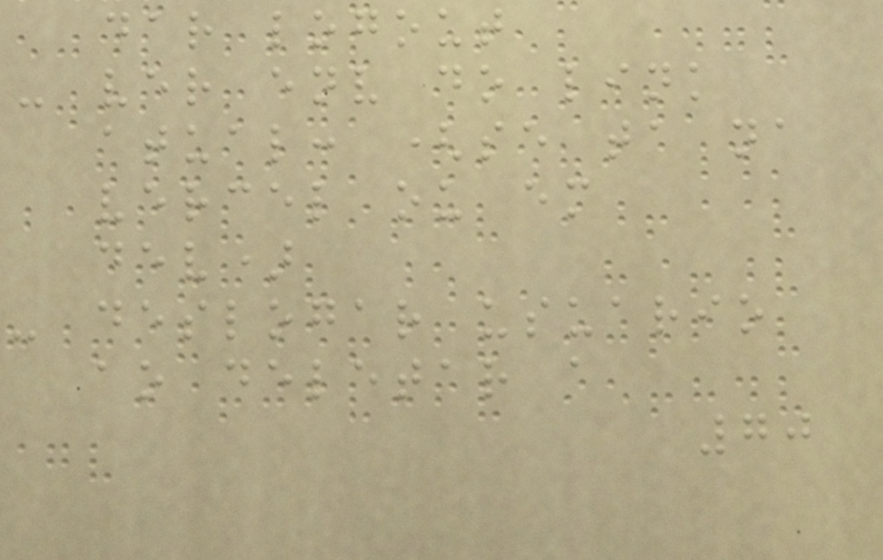dar logout
- ver env do link
atual: (se ta na
vercel ou em
dev)
- deslogar usuario
ao deletar a
70
